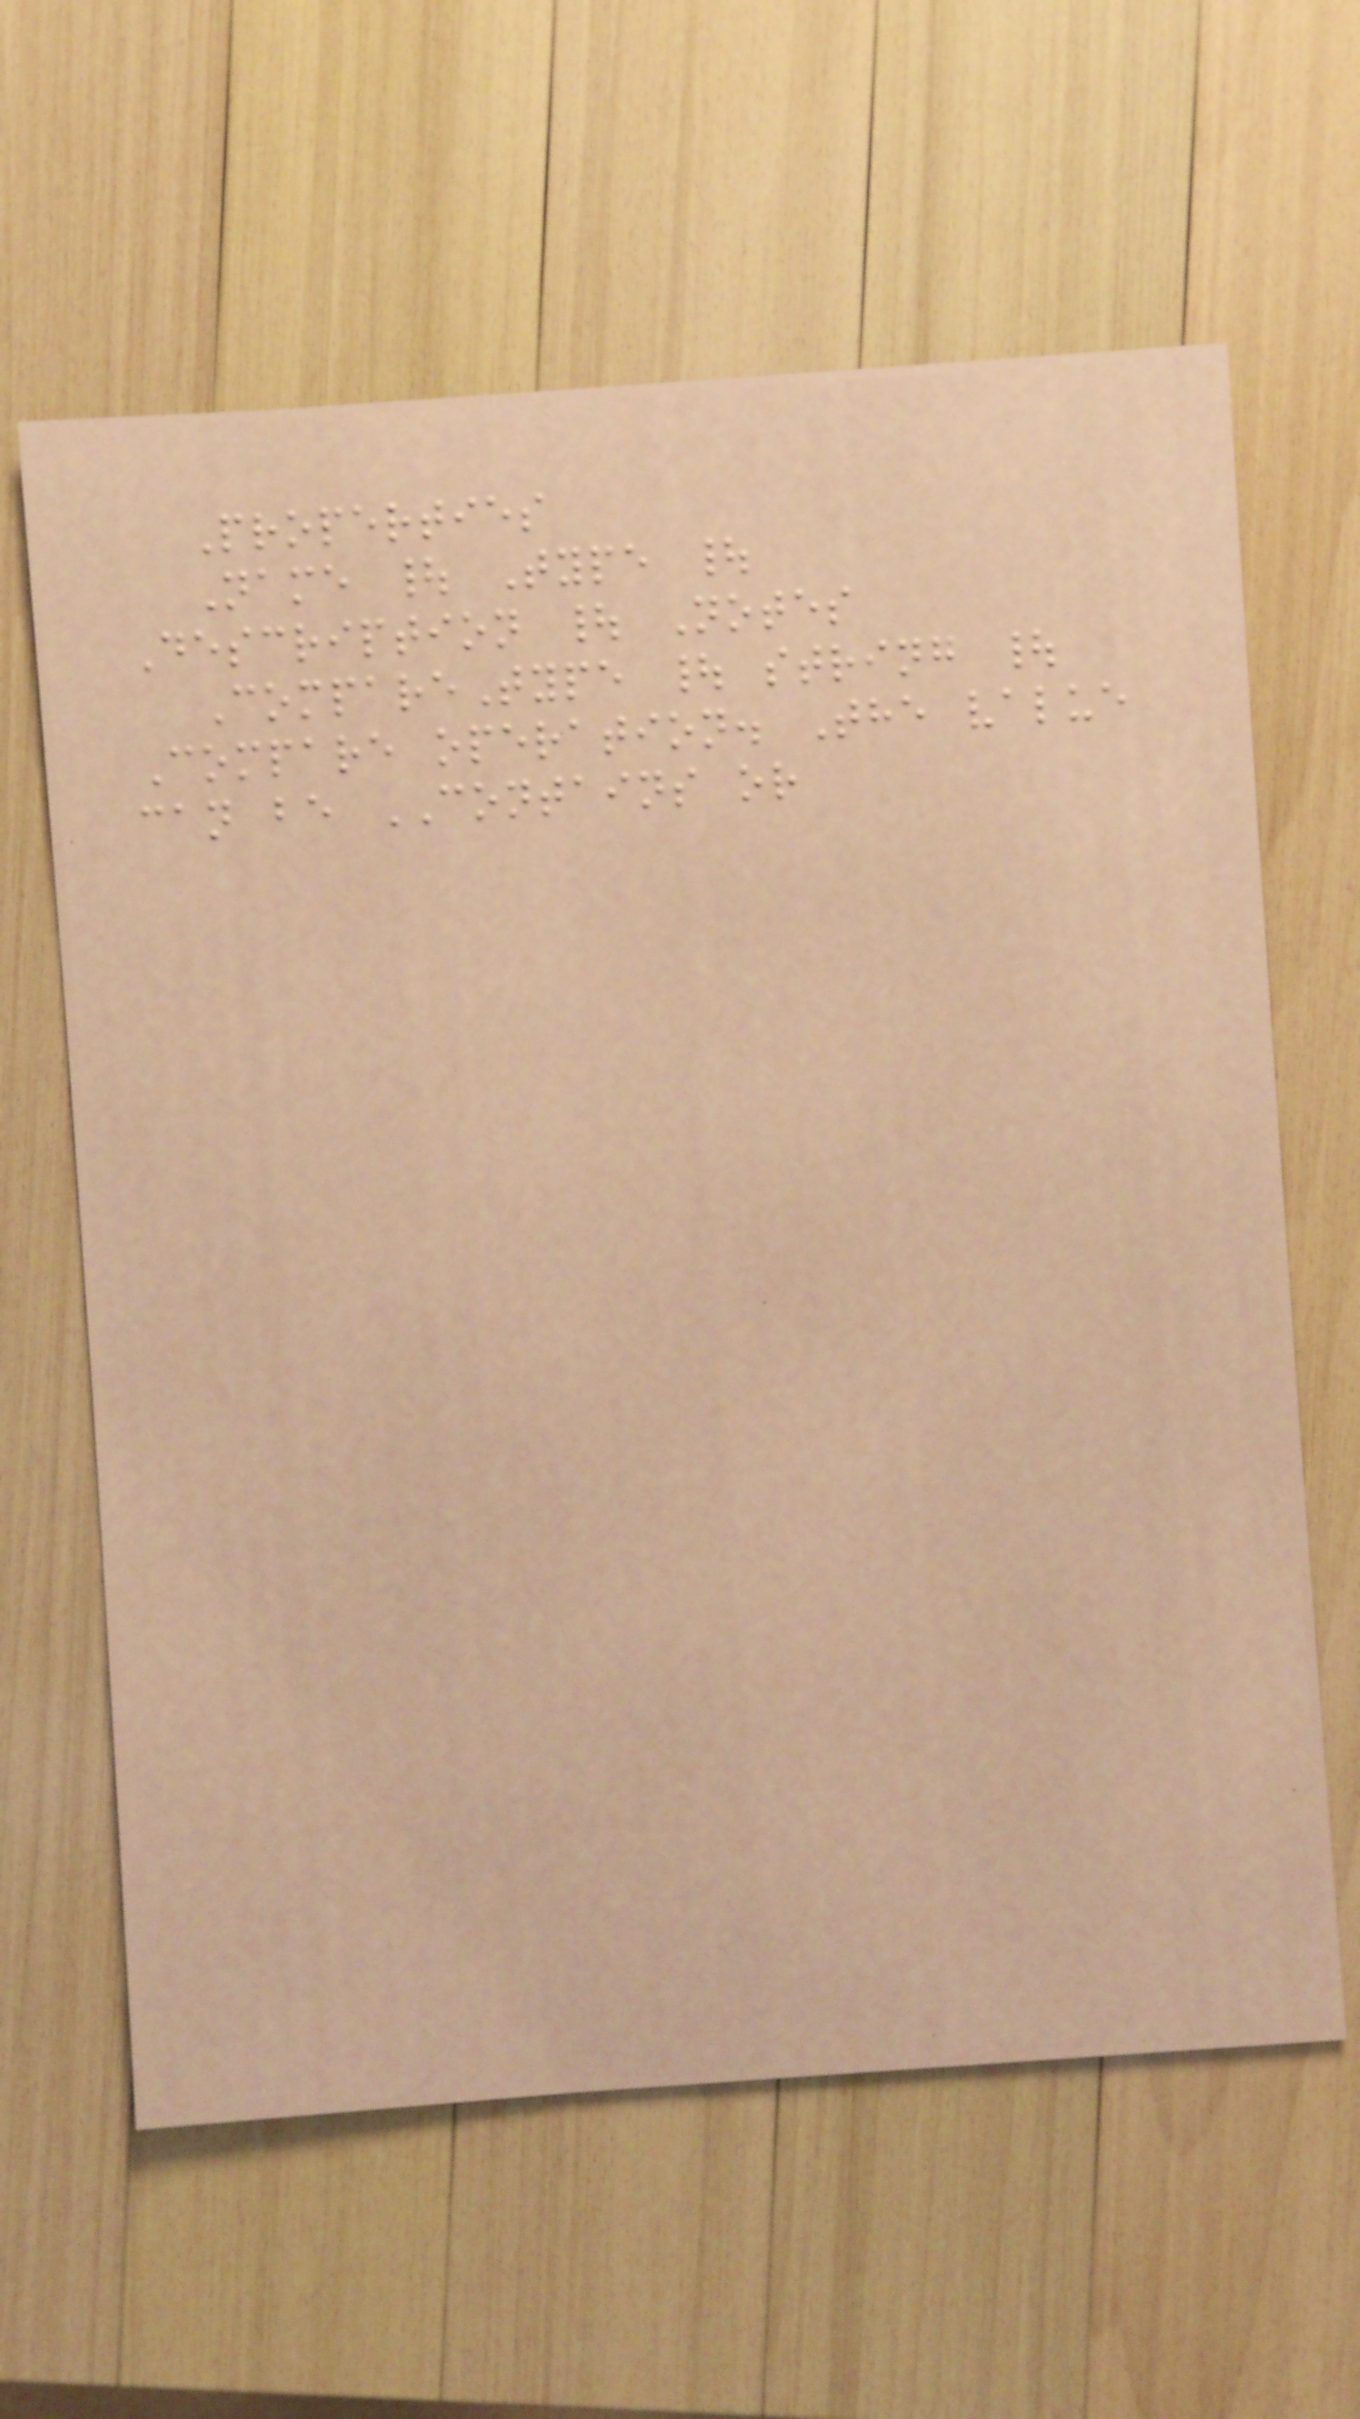Properties
Name | Type |
Description | Notes
CompareType | string |
Compare operation. The value
can be CONTAINS or
